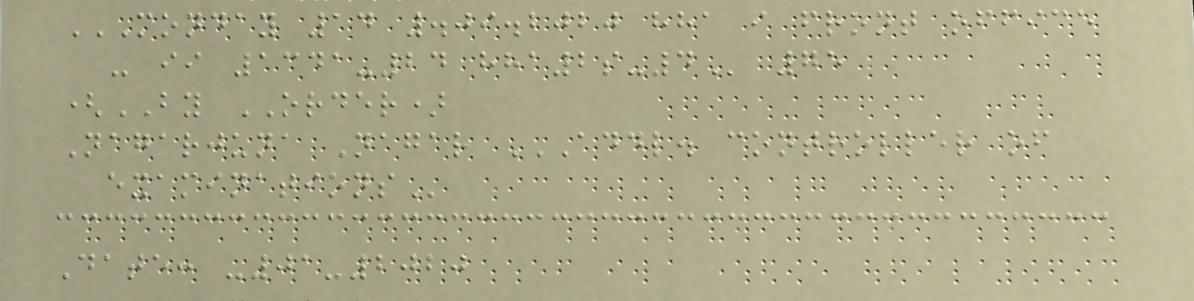MONDAY 14 .09.2020 HHA I FRONT OFFICE
- II 1341-24 HHA2S-4 75
(BY ORDER)
Nagarjuna Nagar ADDL. CONTROLLER OF
EXAMINATIONS
Date: -01-2020
